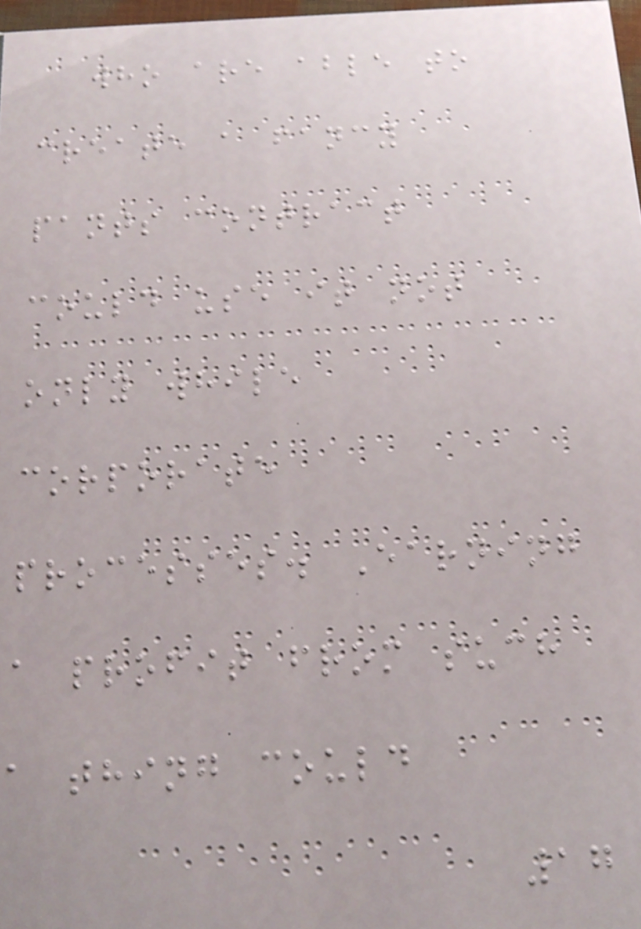who are able to
create a fancy
pants contract
could use it not
only while
corporate
processes. Earning
a profit from such
a thing could
17
